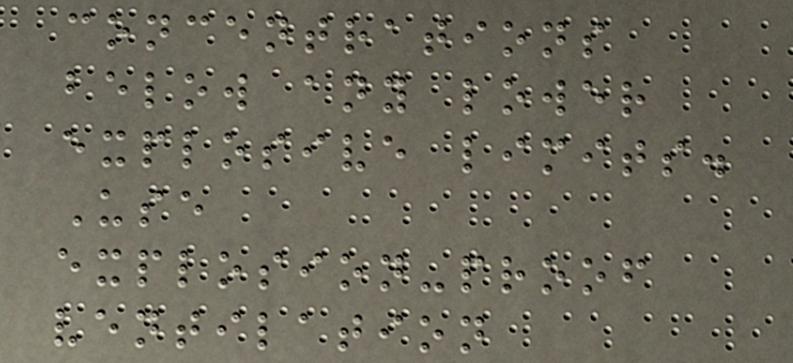concentrations
below any lower
explosive limits.
Use
explosion-proof
ventilation
